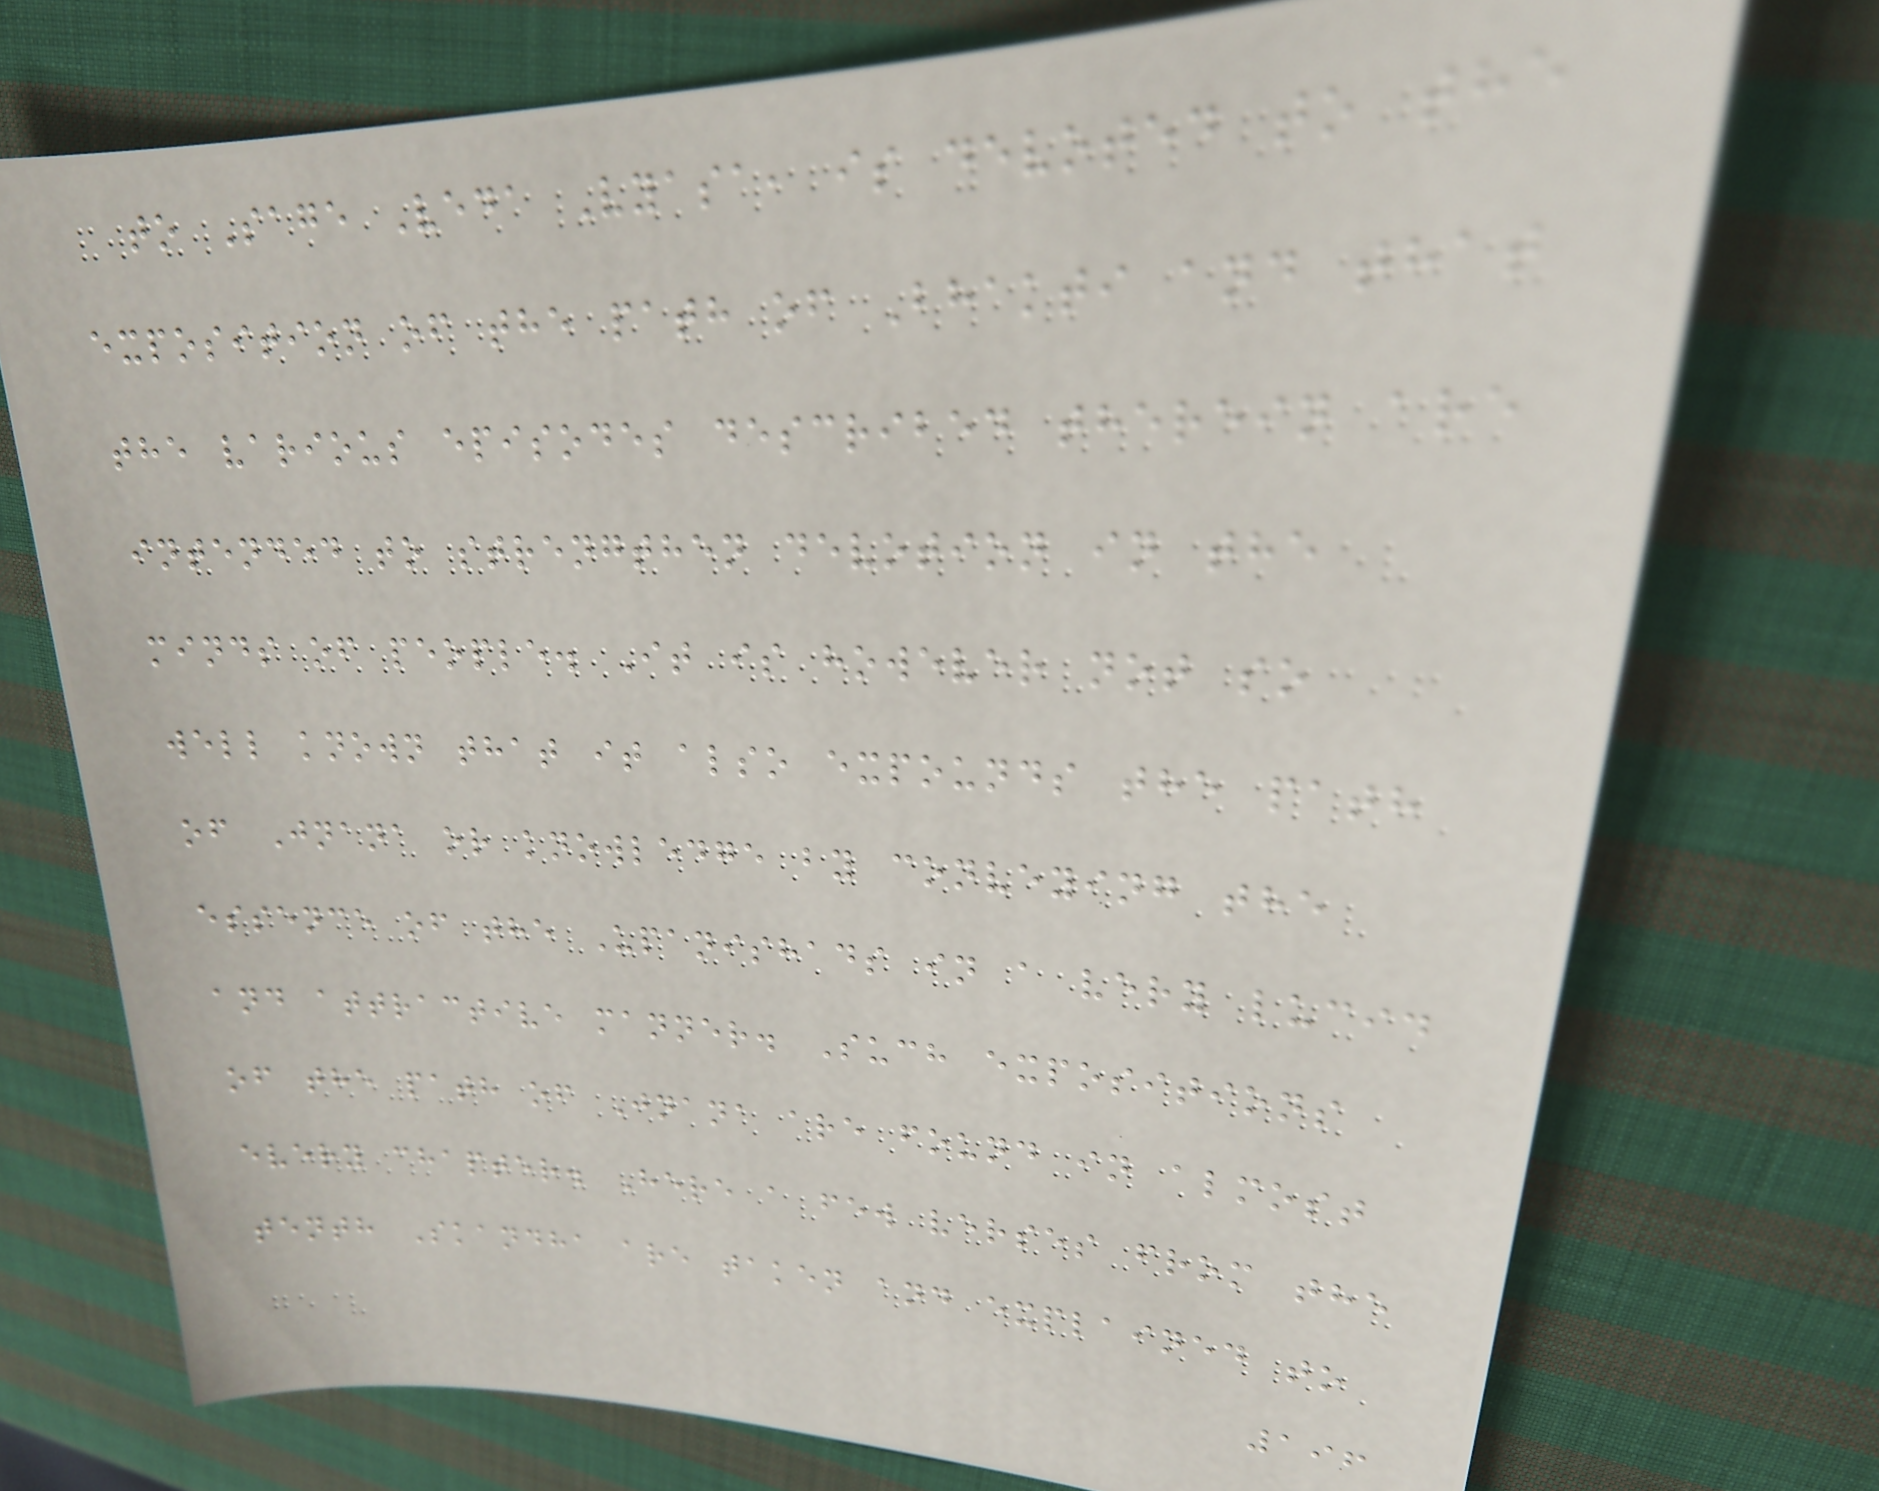to Sage Veda Vyasa, is devoted to the
exposition of the path of Bhakti and that
the various episodes described therein are
intended to strengthen devotion in the
minds of people. It is however not so
well known that it also expounds the path
of Jnana or knowledge by conveying the
essence of the Upanishads in a very lucid
and attractive manner. Such expositions
of the path of Jnana are found in almost
every chapter. Here a few verses from the
tenth Skandha are taken and explained to
196
